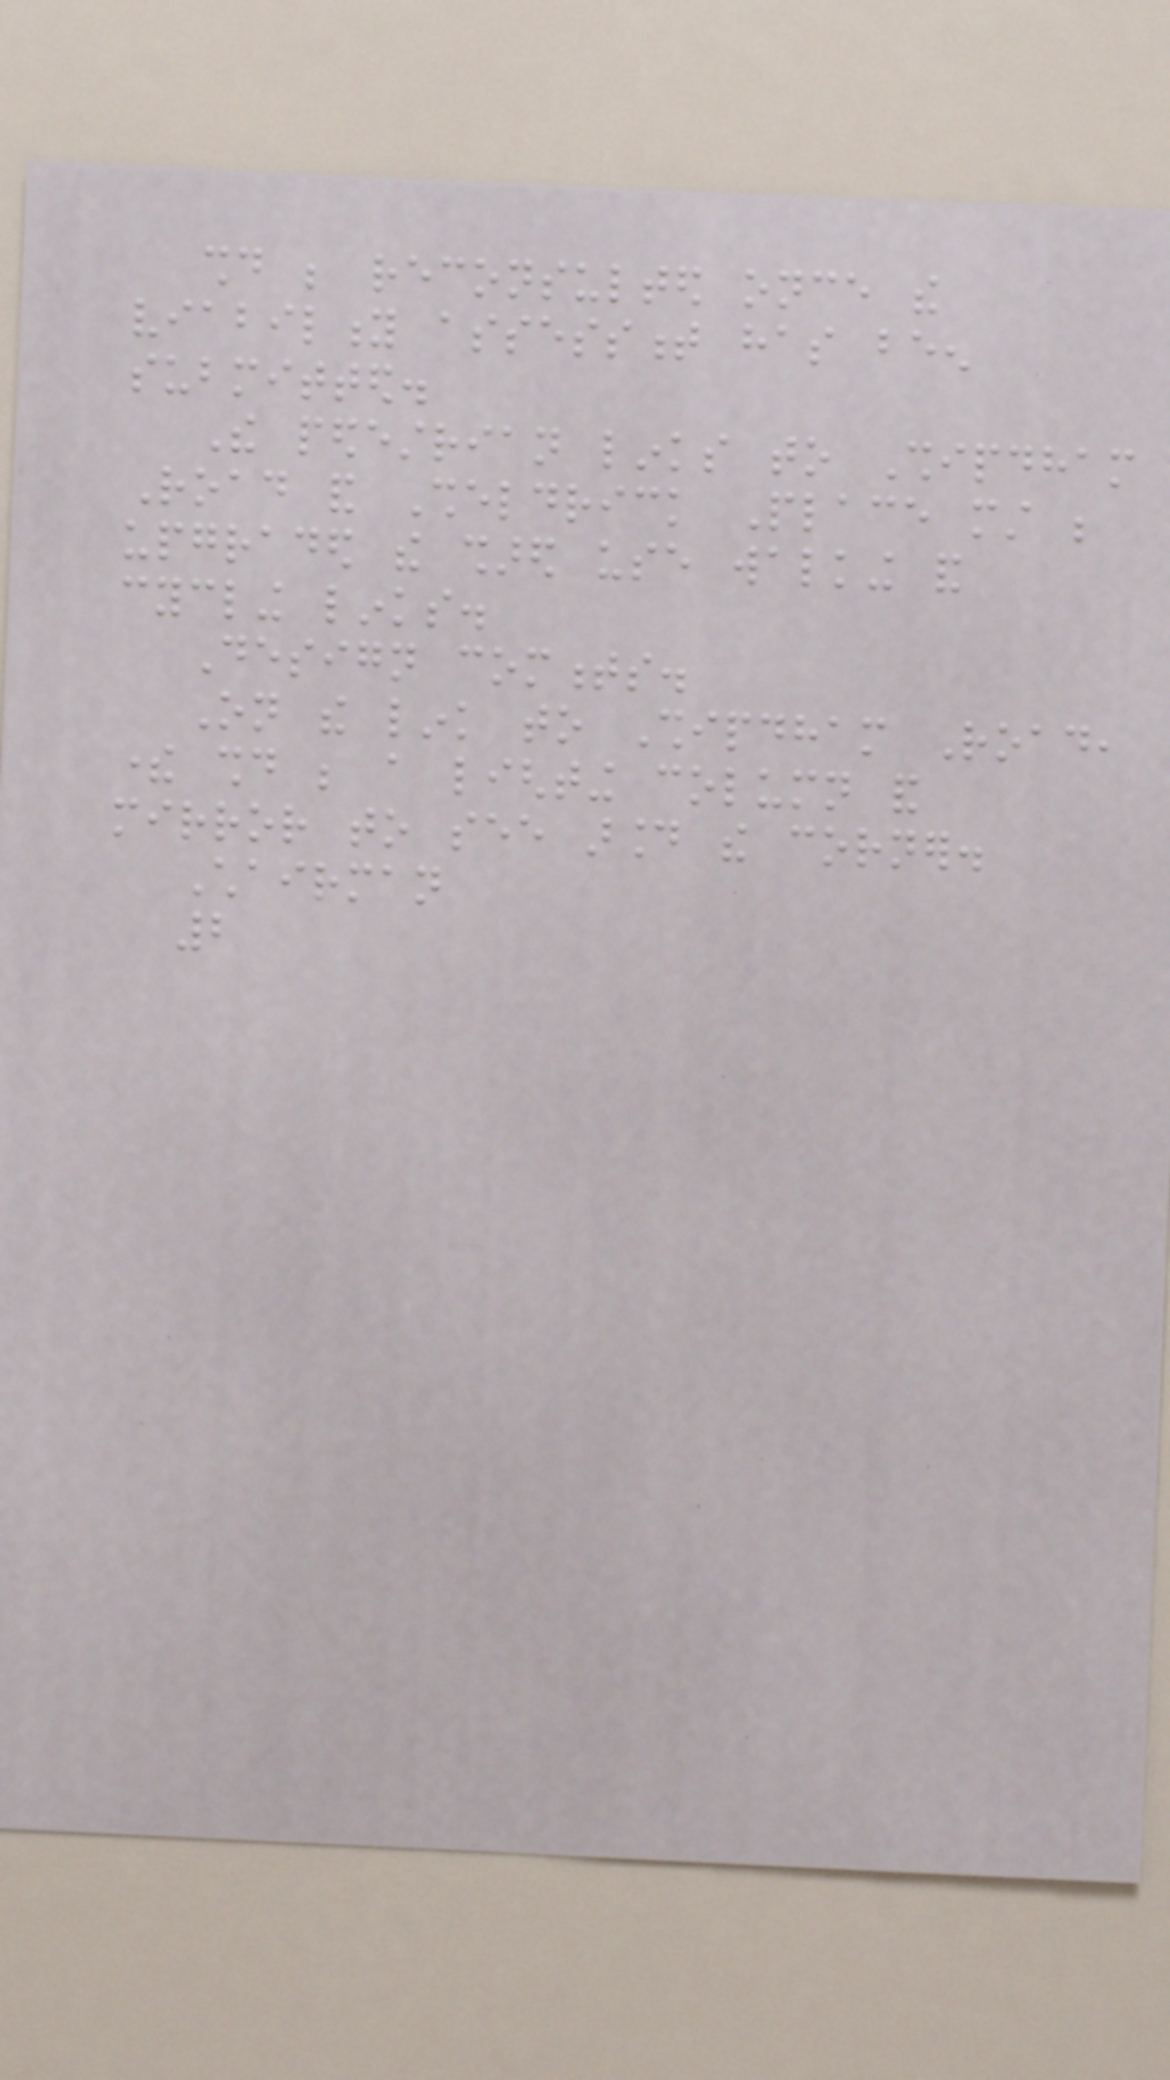should be reconsulted once the
viability assessment has been
submitted.
The pedestrian links to Shipdham
Road and Sheldrick Place must be
upgraded the shared use walking and
cycling links.
Design comments.
On the link to Shipdham Road,
there should be a lighting column and
mirror to see around the corner.
Chairman
2
